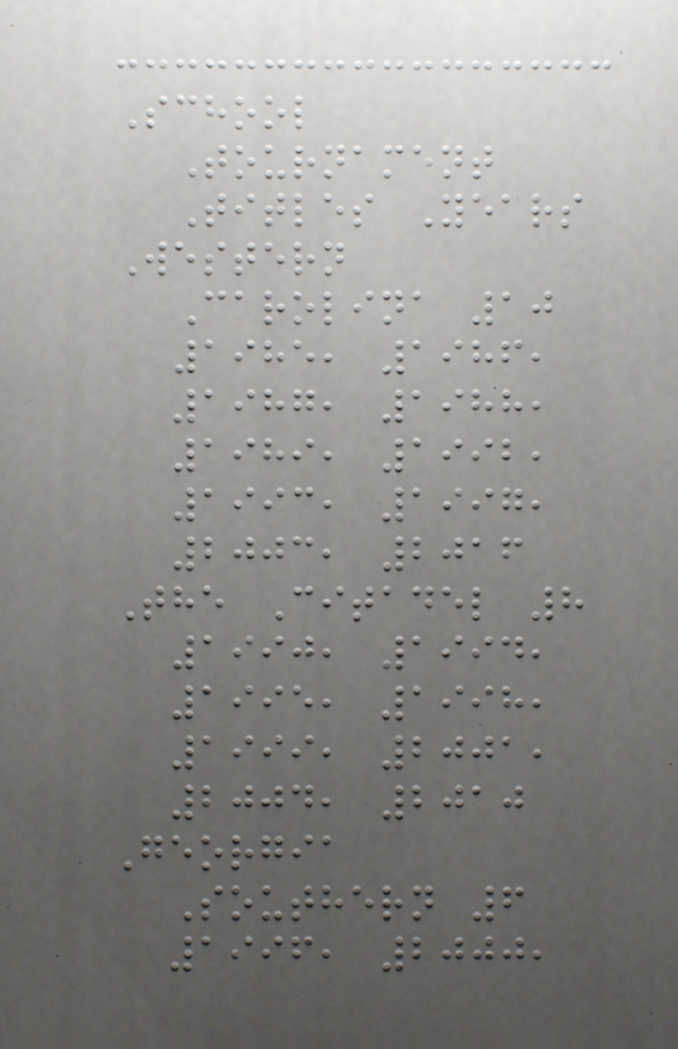School
Tournament
Titles Years
Western
Carolina 10
1985, 1986,
1987, 1988,
1989, 1992,
1993, 1997,
2003, 2016
The Citadel 8
1990, 1994,
1995, 1998,
1999, 2001,
2004, 2010
Georgia
Southern 6
1996, 2000,
